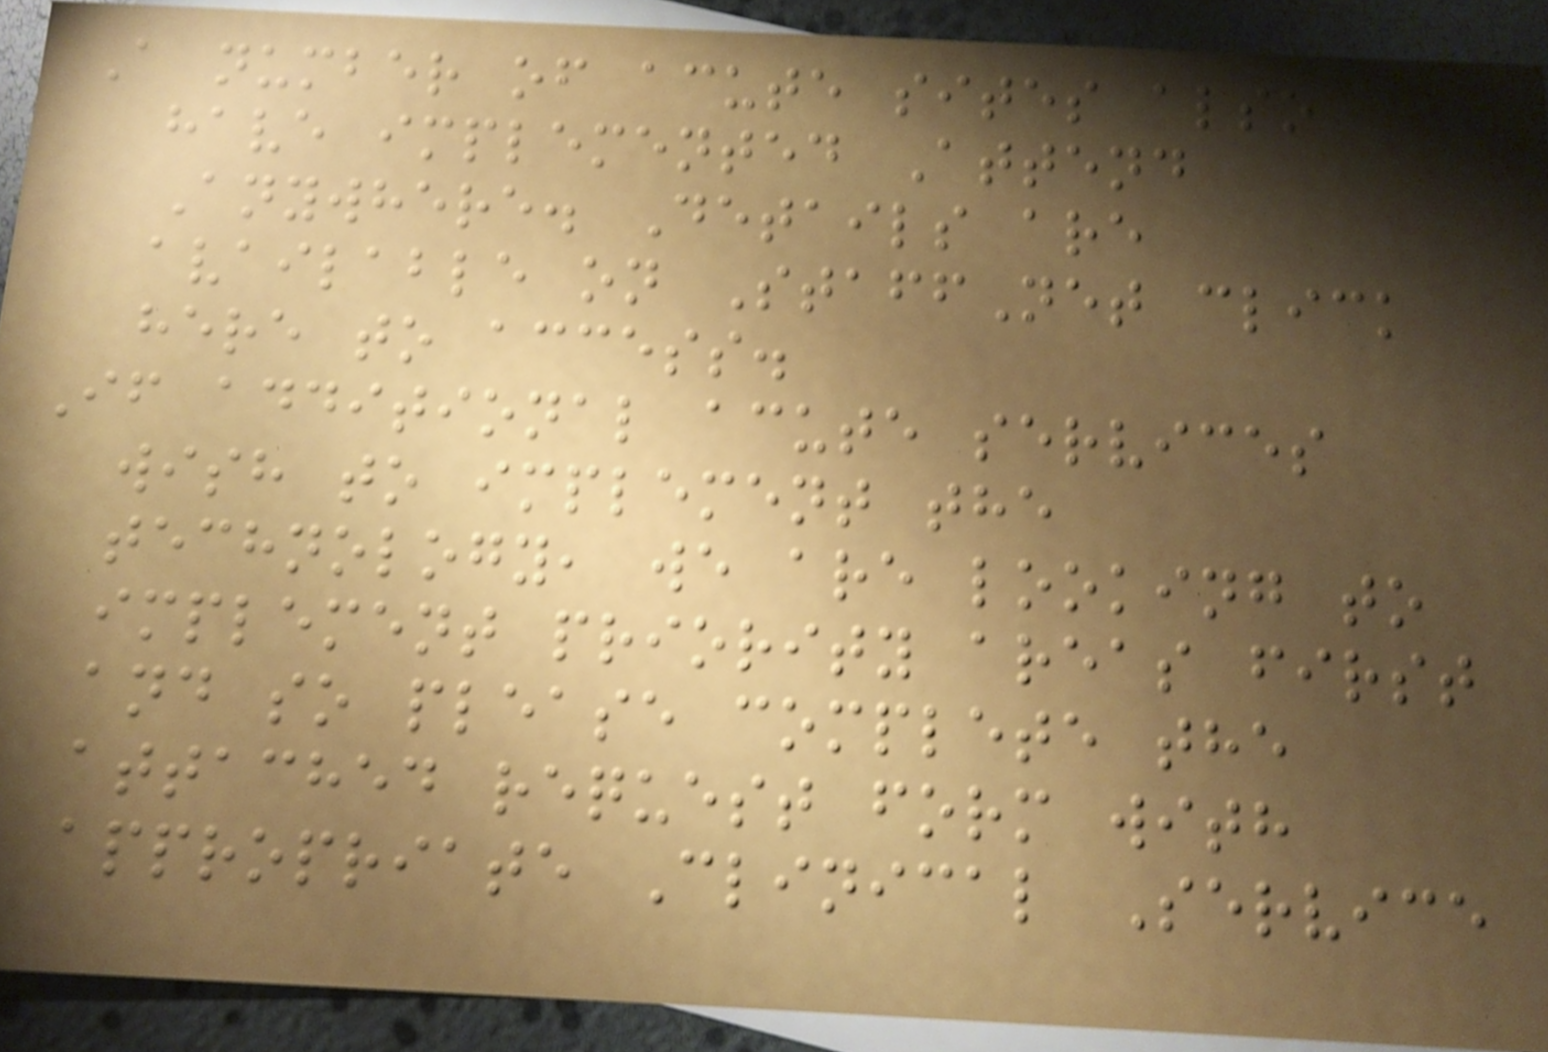A number of acute sites also
have implemented Attend
Anywhere. Details are
available on StaffNet click
here to access.
If additional acute services
wish to implement the
technology, we are looking to
implement priority areas first
and so please complete the
attached request form with
appropriate Clinical Service
